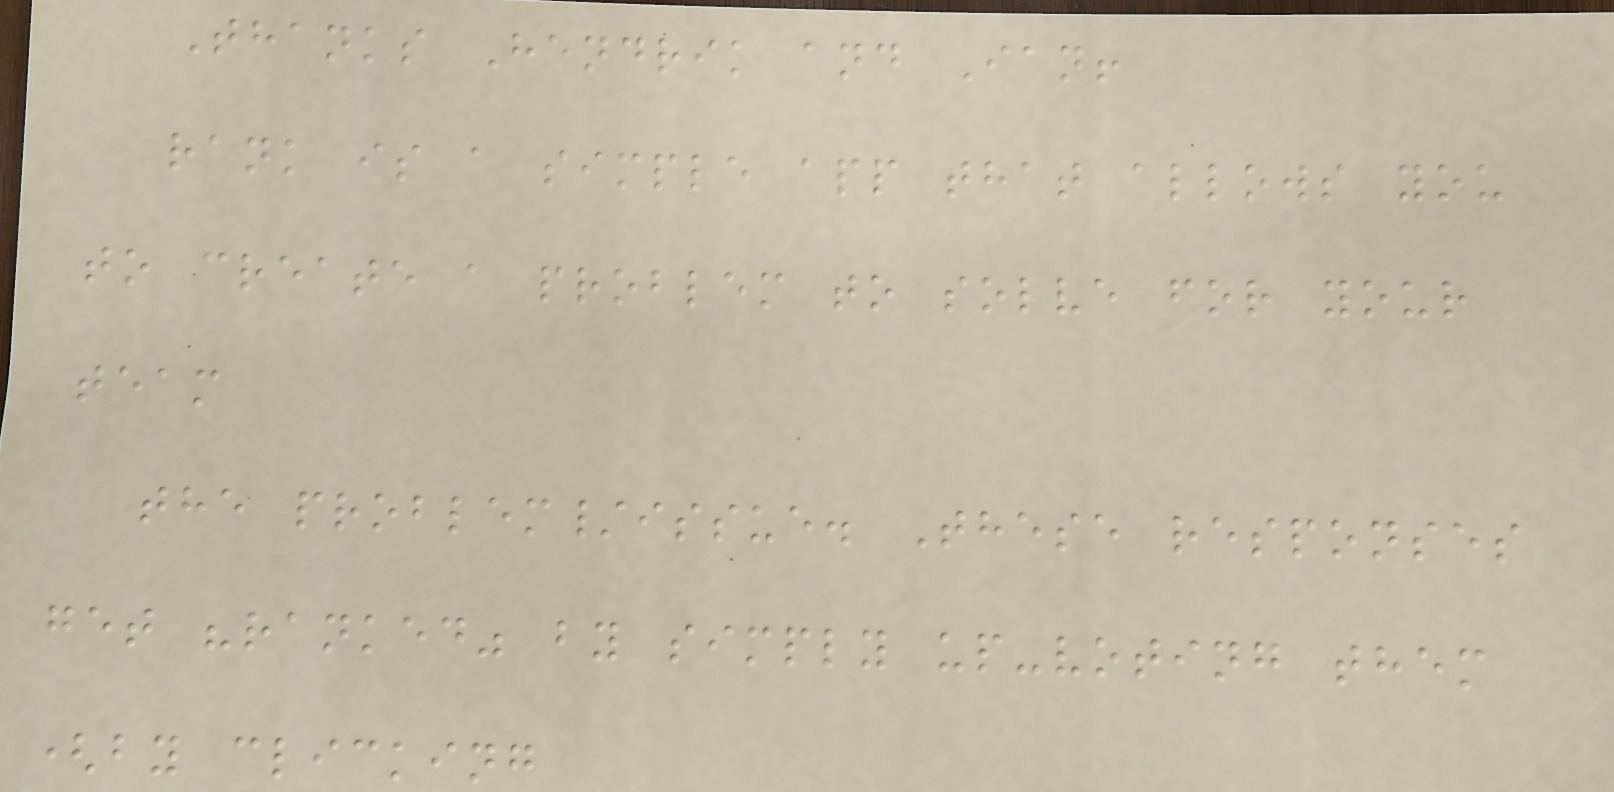Thanks Hendrik and Ian!
rank is a simple app that allows you
to create a problem to solve for your
team
the problem/issue. These responses
get "ranked" by simply up-voting them
(by clicking
